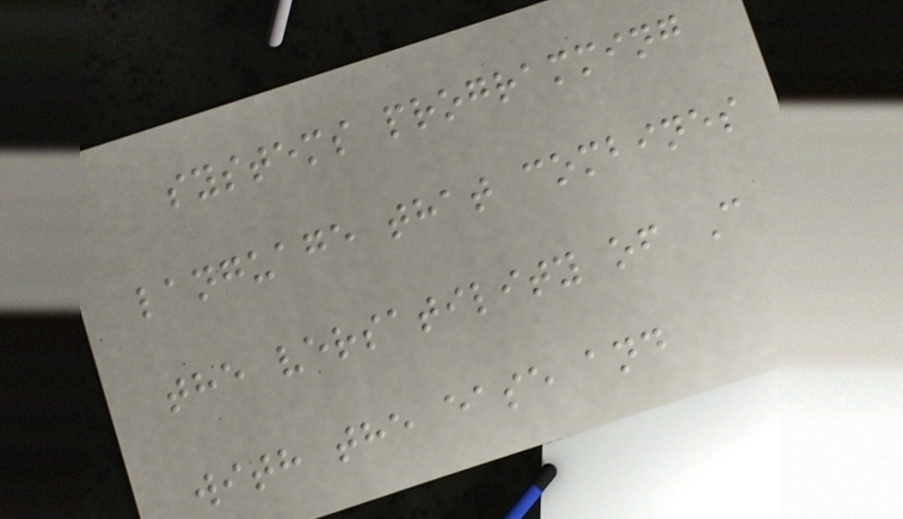systems programming
language that combines
the versatility of C
with the ease and
